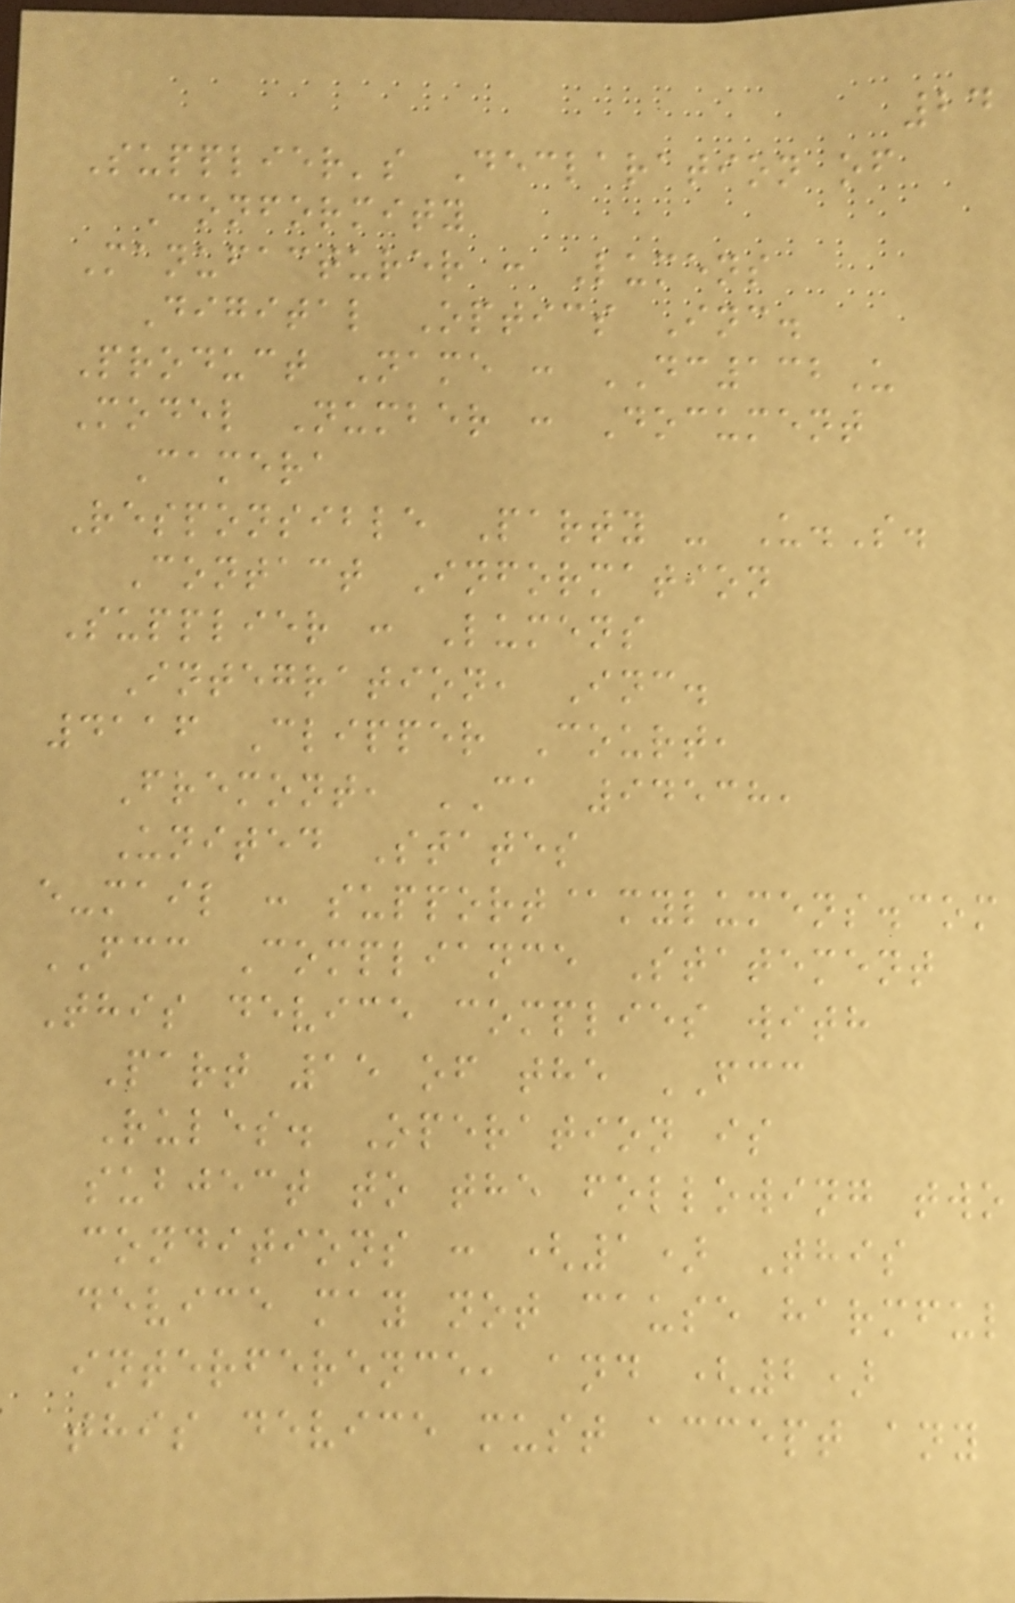24
Supplier's Declaration of
Conformity
Manufacturer : Lumens
Digital Optics Inc.
Product Name : DC132U
Model Number : Document
Camera
Responsible Party - U.S.
Contact Information
Supplier : Lumens
Integration, Inc.
4116 Clipper Court,
Fremont, CA 94538,
United States
e-mail : support@mylumens.com
FCC Compliance Statement
This device complies with
Part 15 of the FCC
Rules. Operation is
subject to the following two
conditions : (1) This
device may not cause harmful
interference, and (2)
this device must accept any
